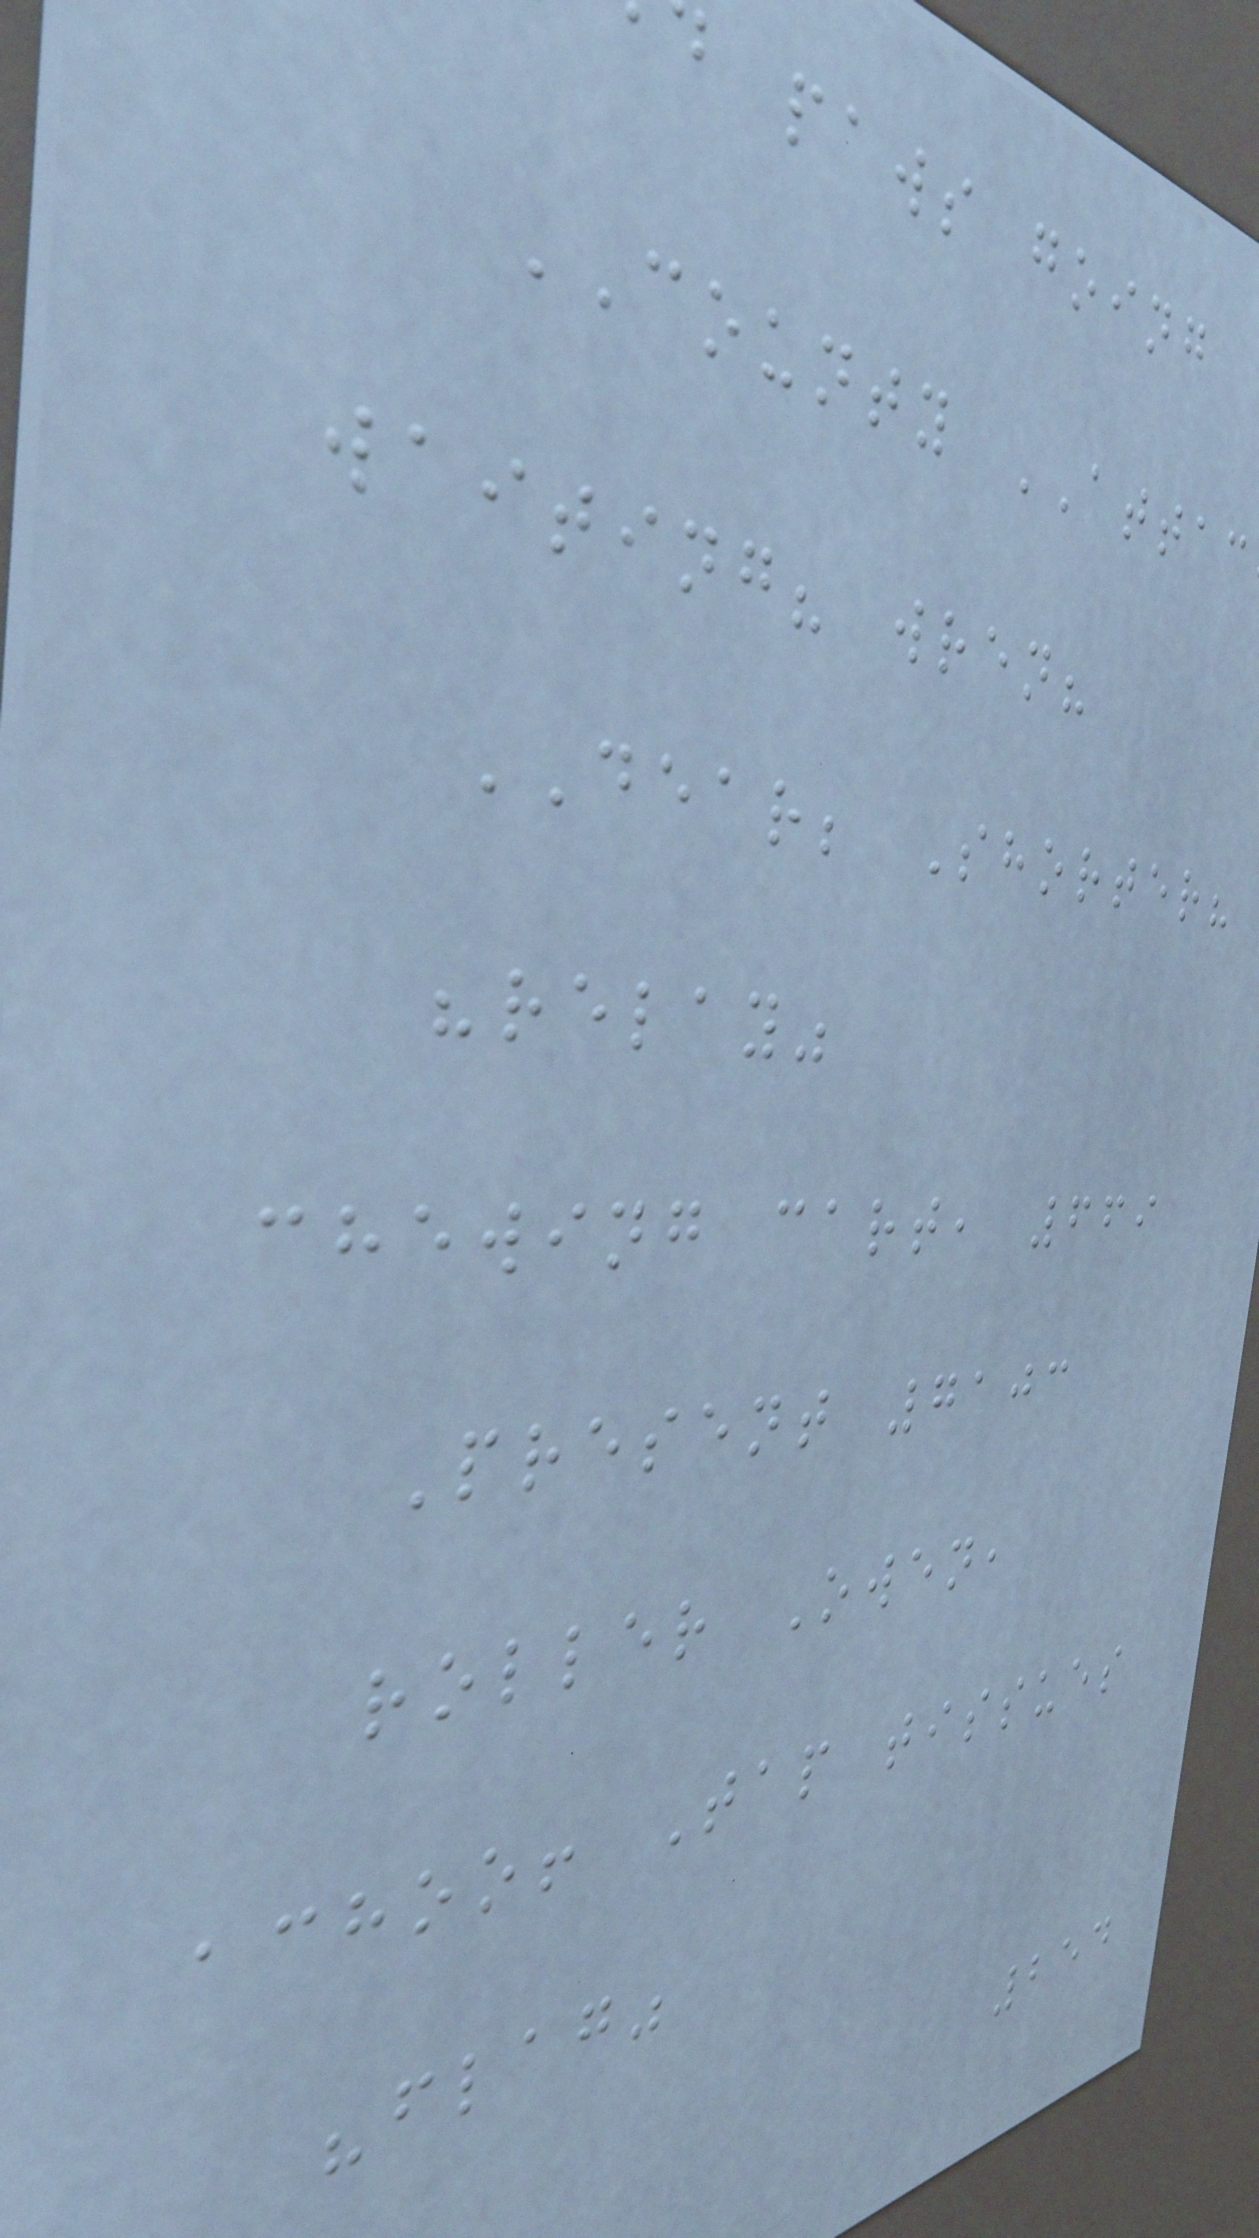paws going
COUNTY ATTAC
waiting? wren?
DEAR; Shorter?
"relay"
chewing cart, 669
Present 7103
roller Owen,
achoo! Tap tissues
"flag"
254
